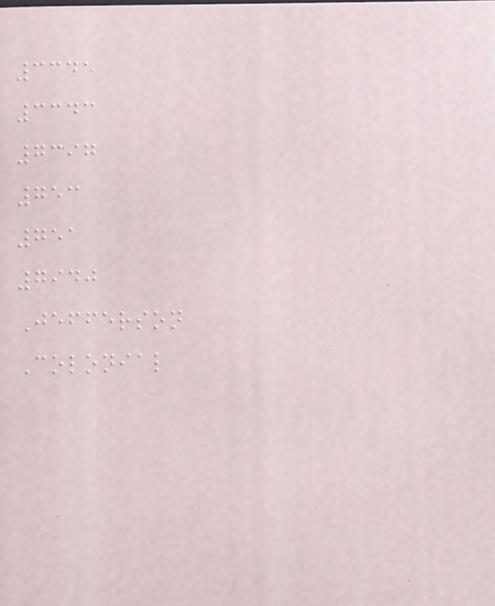3345
3343
7397
753
751
7940
Jefferson
Colonial
